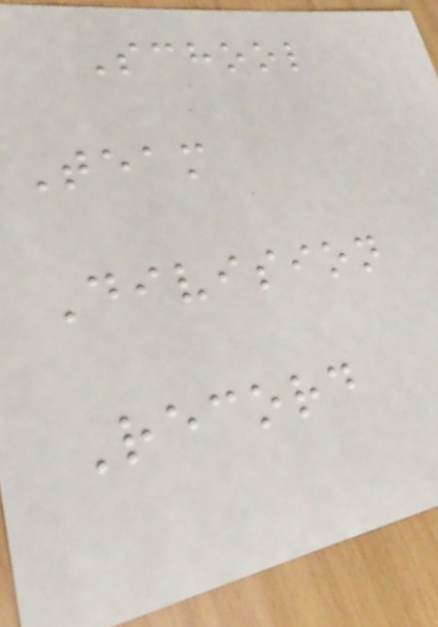School
Team
Division
Record
